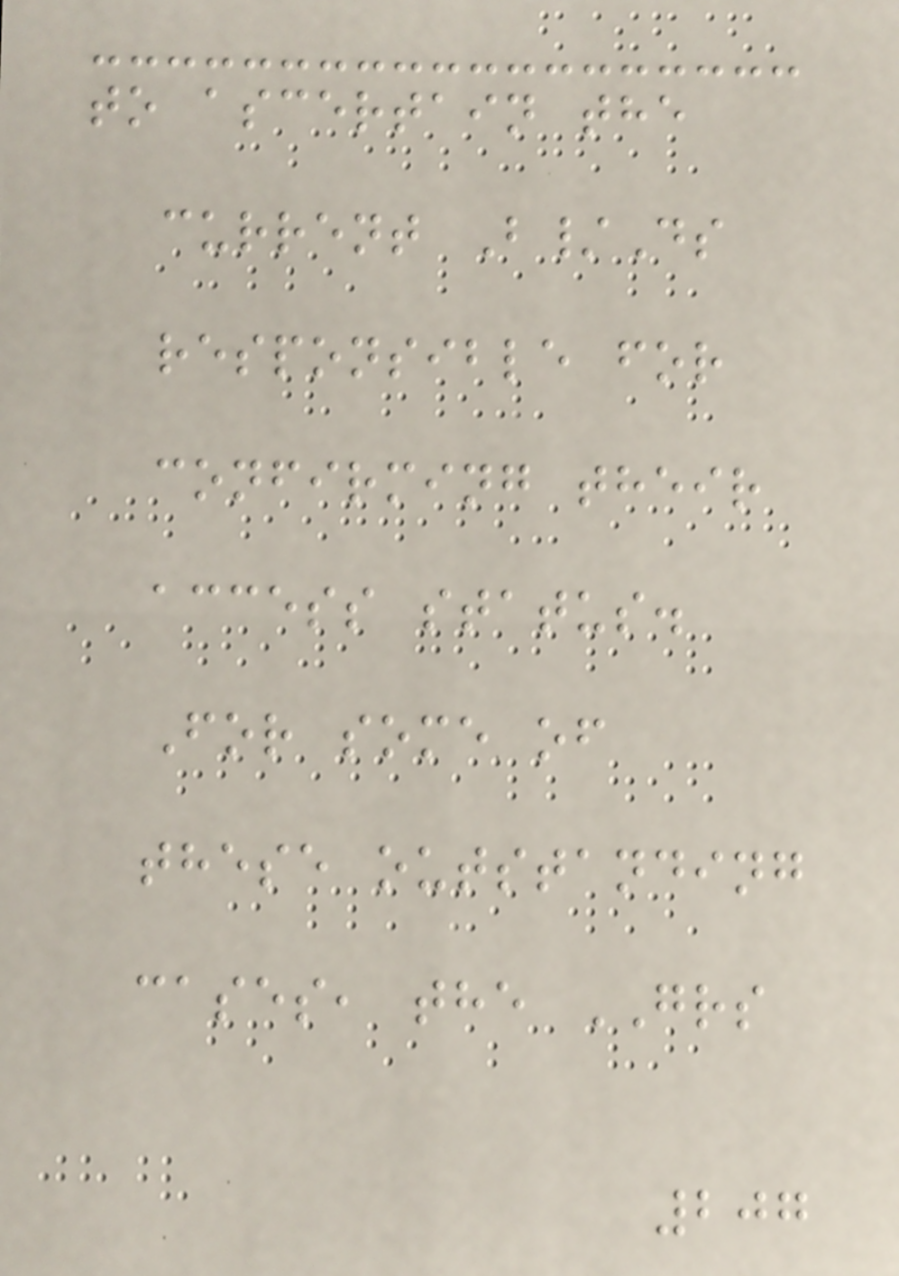to ascertain the
current B/Ds
responsible for
confirming their
access status.
For some of
these outstanding
cases, the GRS
207
